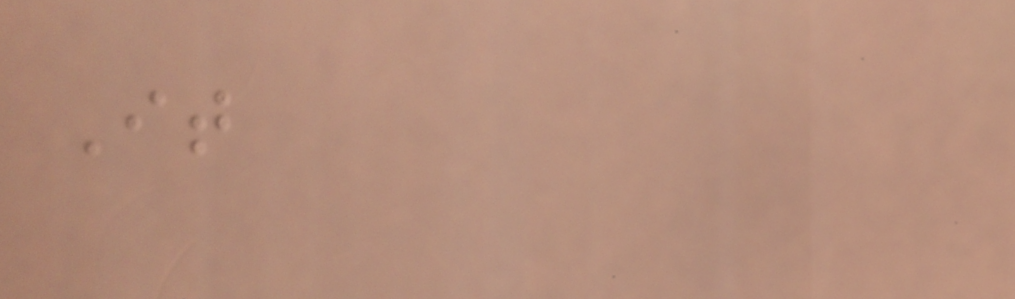It
